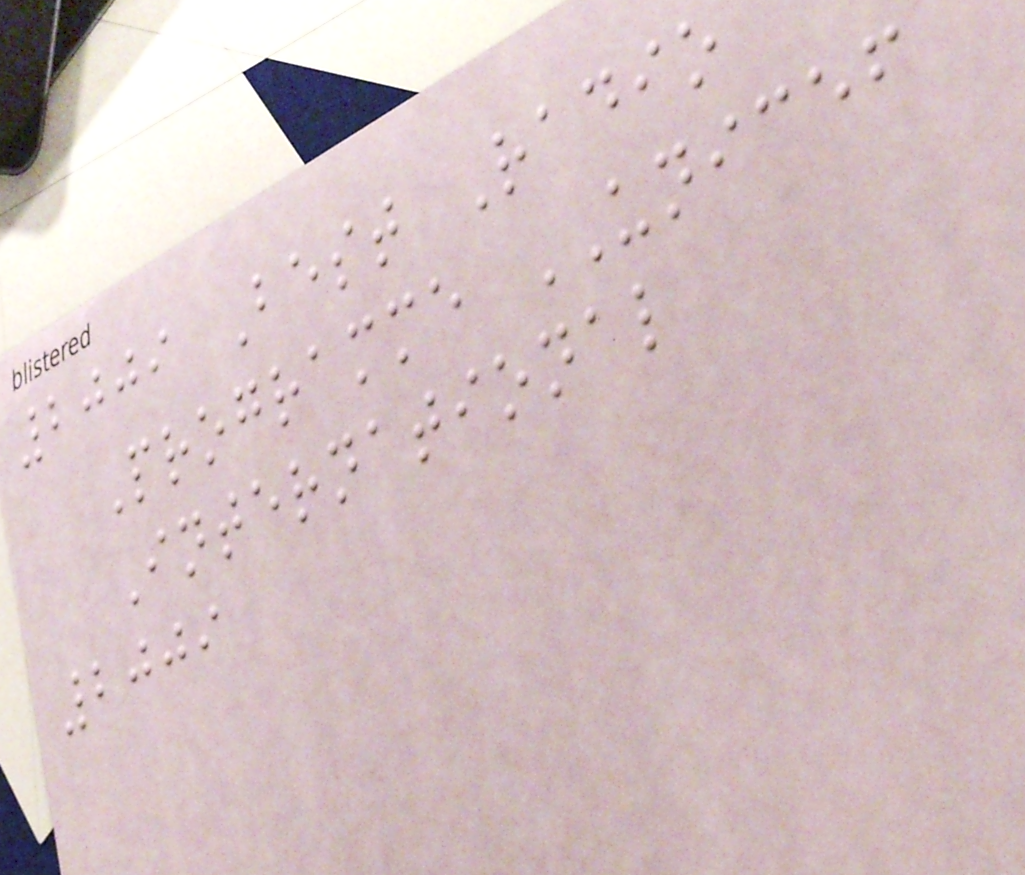2009 Best Radio
Programme UNICEF
International
2009
